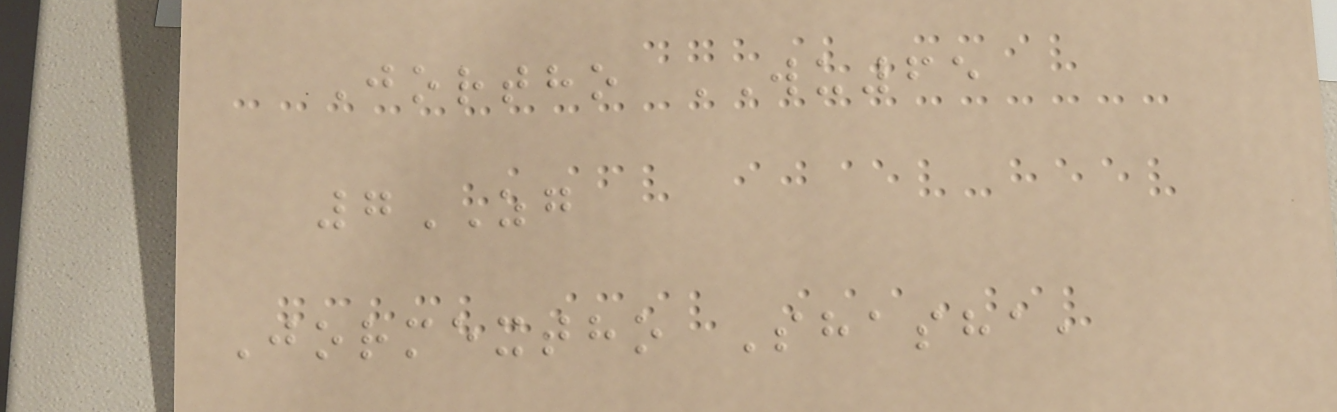Jortho WU65
7ZG
Jormextho Shasha,
